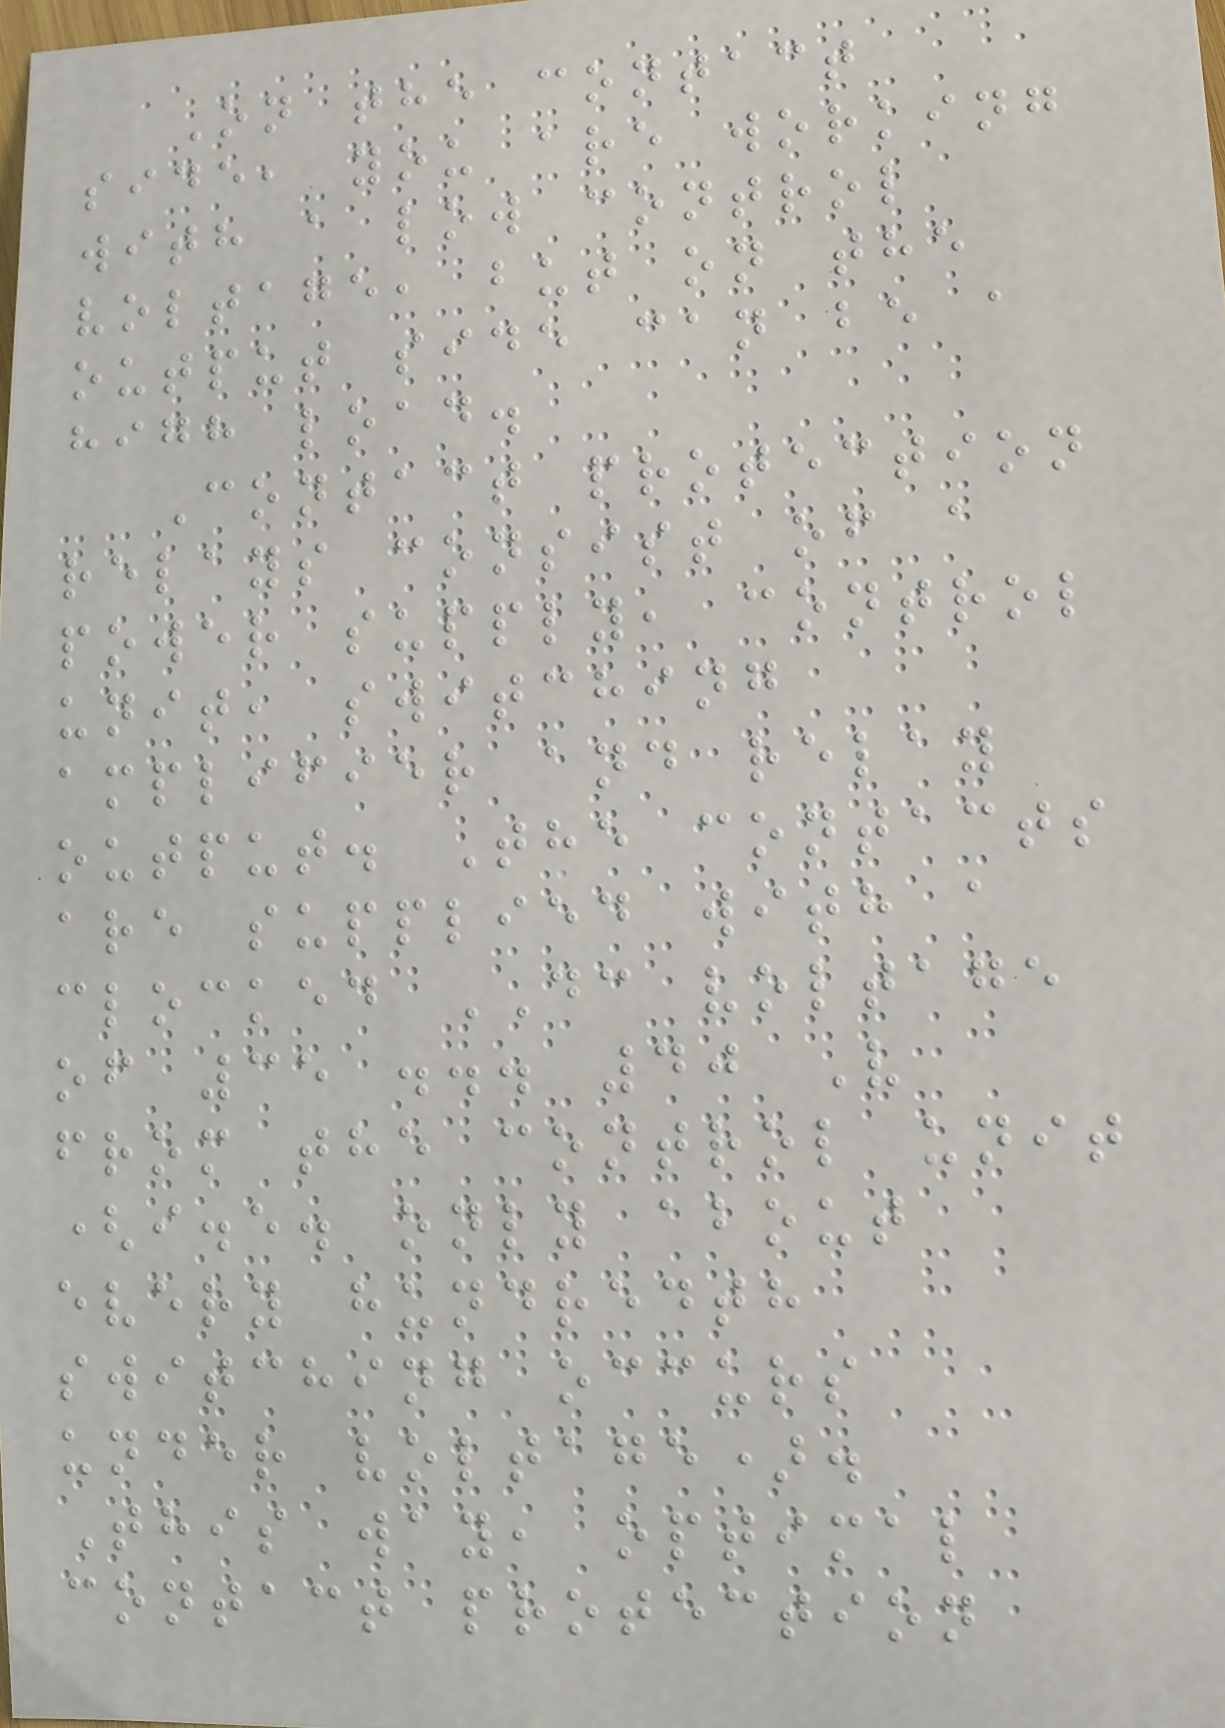On the contact
side, you are working
with a low control
voltage, but on the
output side can be a
high load.
Contact protection
relays consist of a
power supply, control
unit, switching
amplifier and relay
output. The contacts
are supplied with a
clocked DC voltage
of 35 ... 40 V
from the control unit
(i.e. only about
every hundredth
switching occurs
under voltage).
This way, optimal
contact protection
